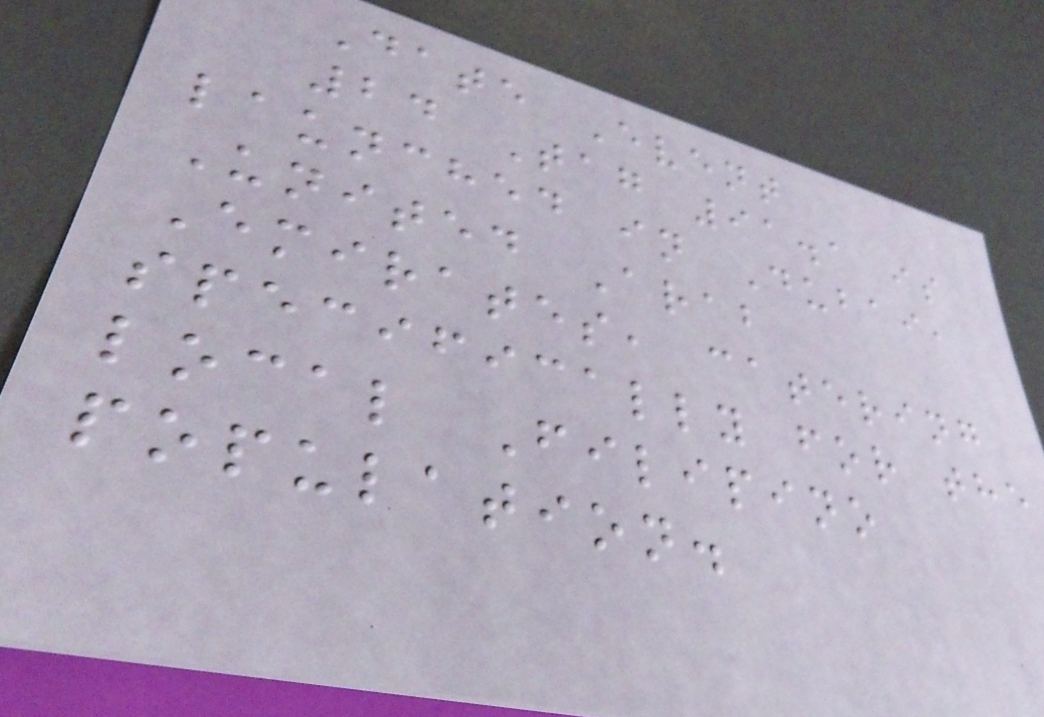Date Event
24 Tag 91.1 is
launched in Dubai,
United Arab
Emirates, catering
specifically for the
local Filipino
population.
